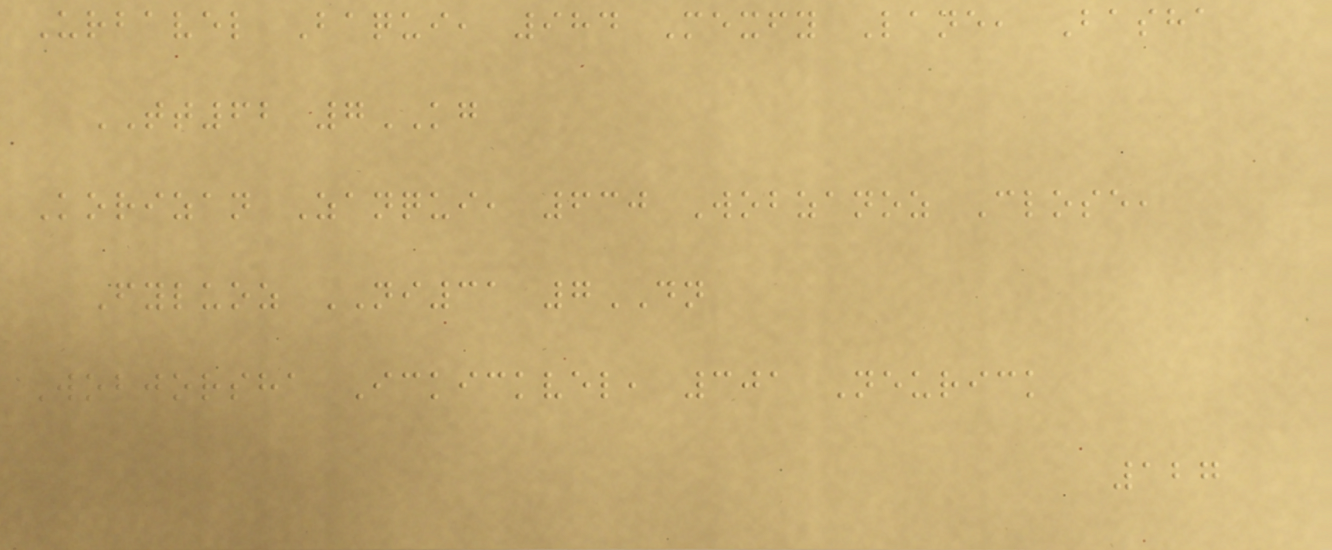Urbavel Baqui, 984 Mexfy Lane, Basha
TT62 7KG
Korizan Zanqui, 630 Wobzanoz Close,
Fyluoz NI31 7DN
Wobjorsha Ickickvel, 301 Neurick
127
